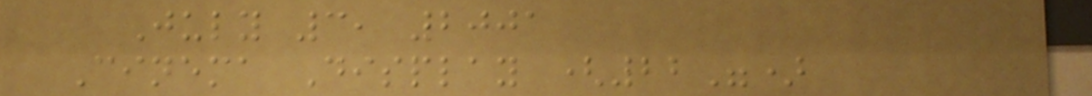July 3, 2001
Cinema Display (22")
